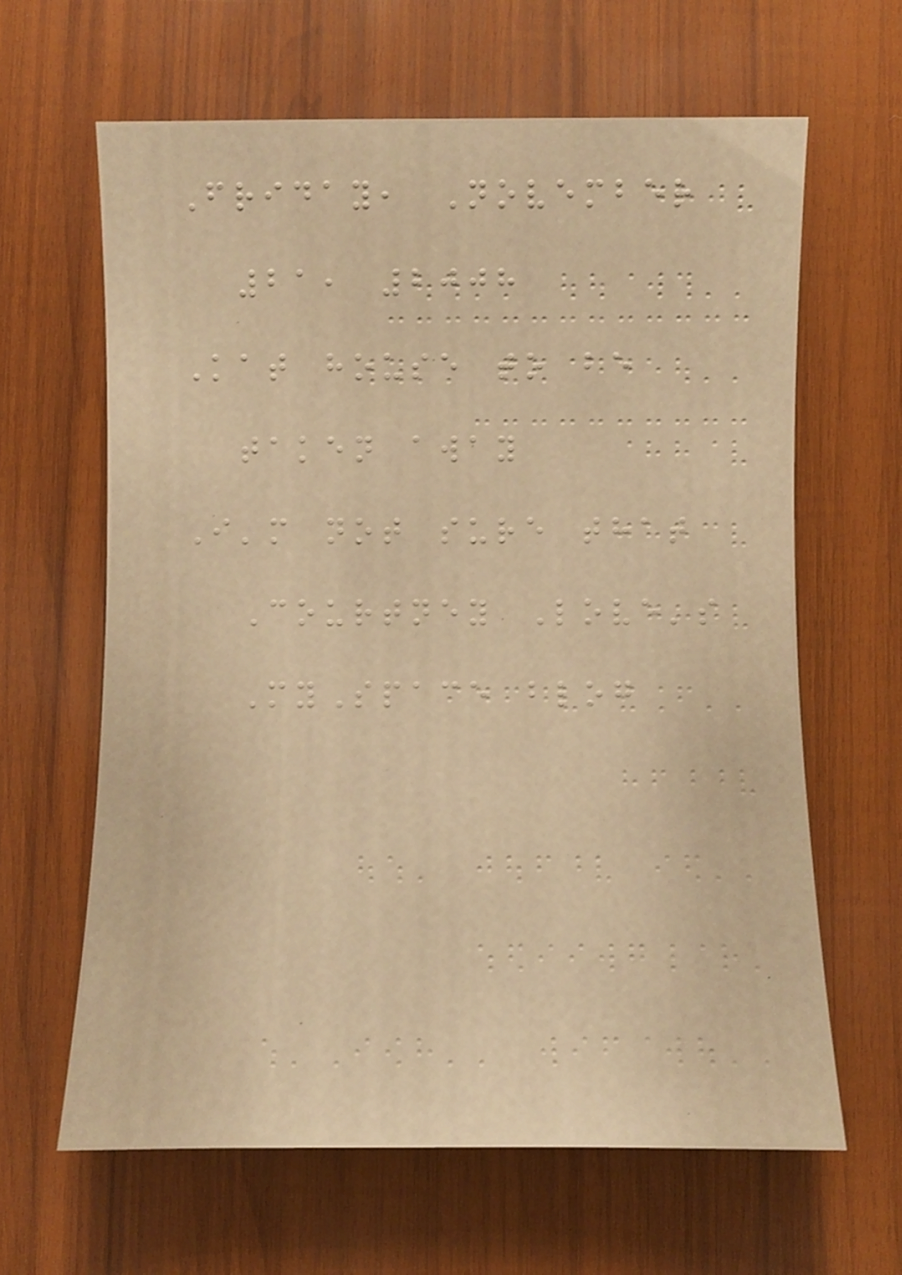Friday, November
21, 2008
Kat house to be
taken away
I'm not sure that
Courtney Love's
MySpace blog
